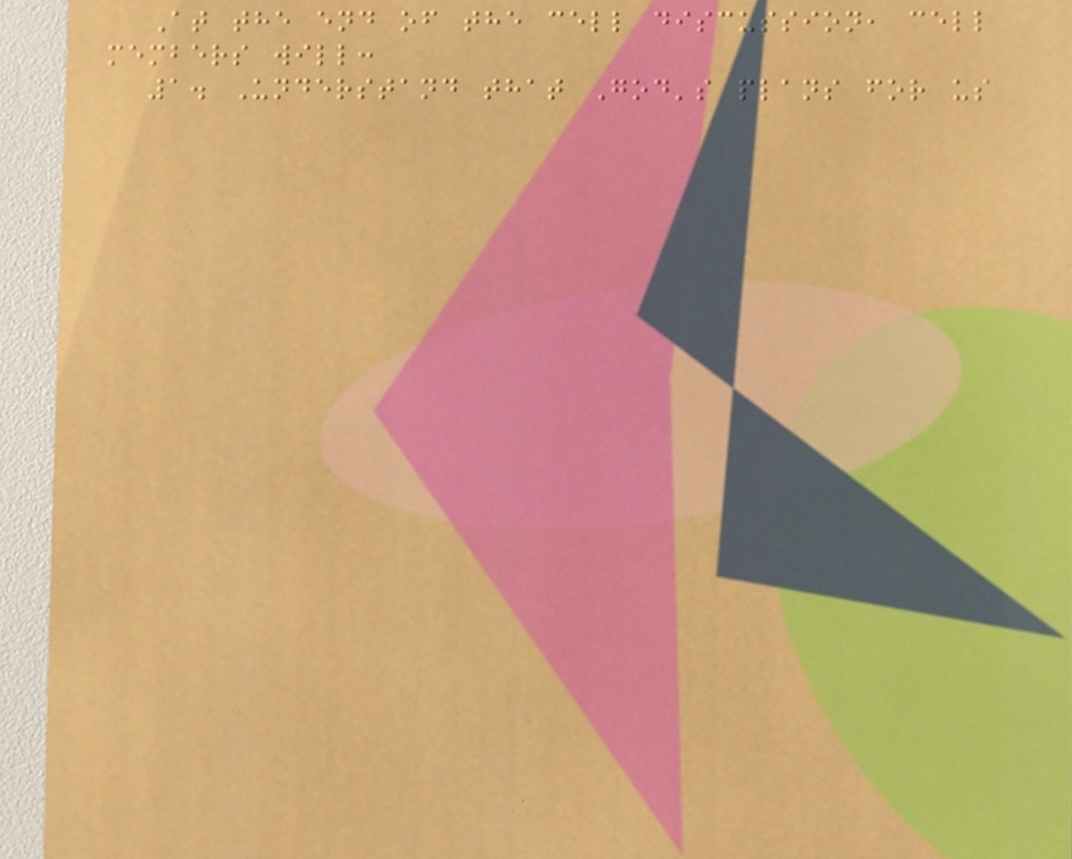At the end of the cell discussion, cell
members will:
1. Understand that God's plans for us
